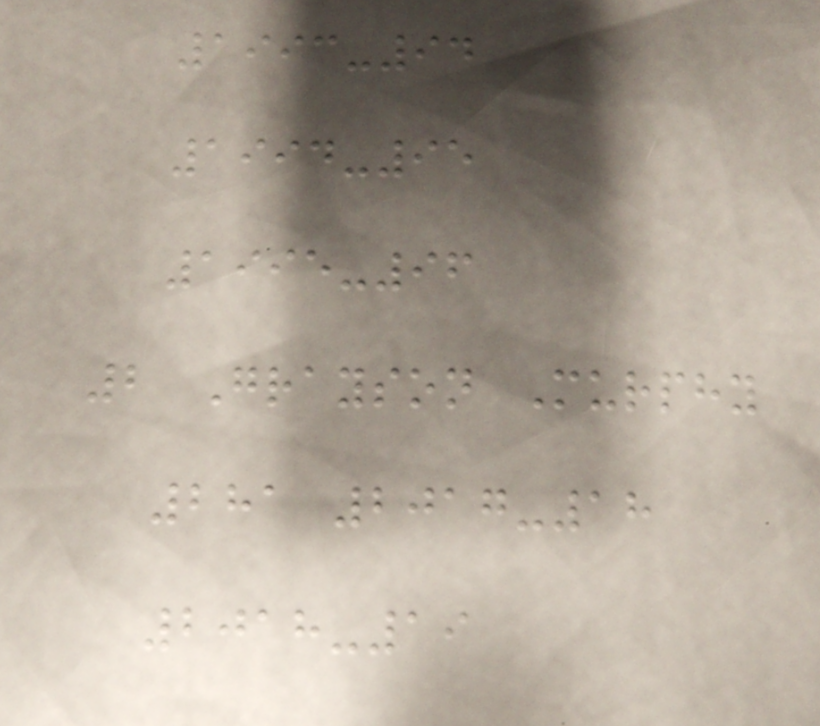1993-94
1994-95
1995-96
2 Grayson Murphy
281 2017-18
2018-19
